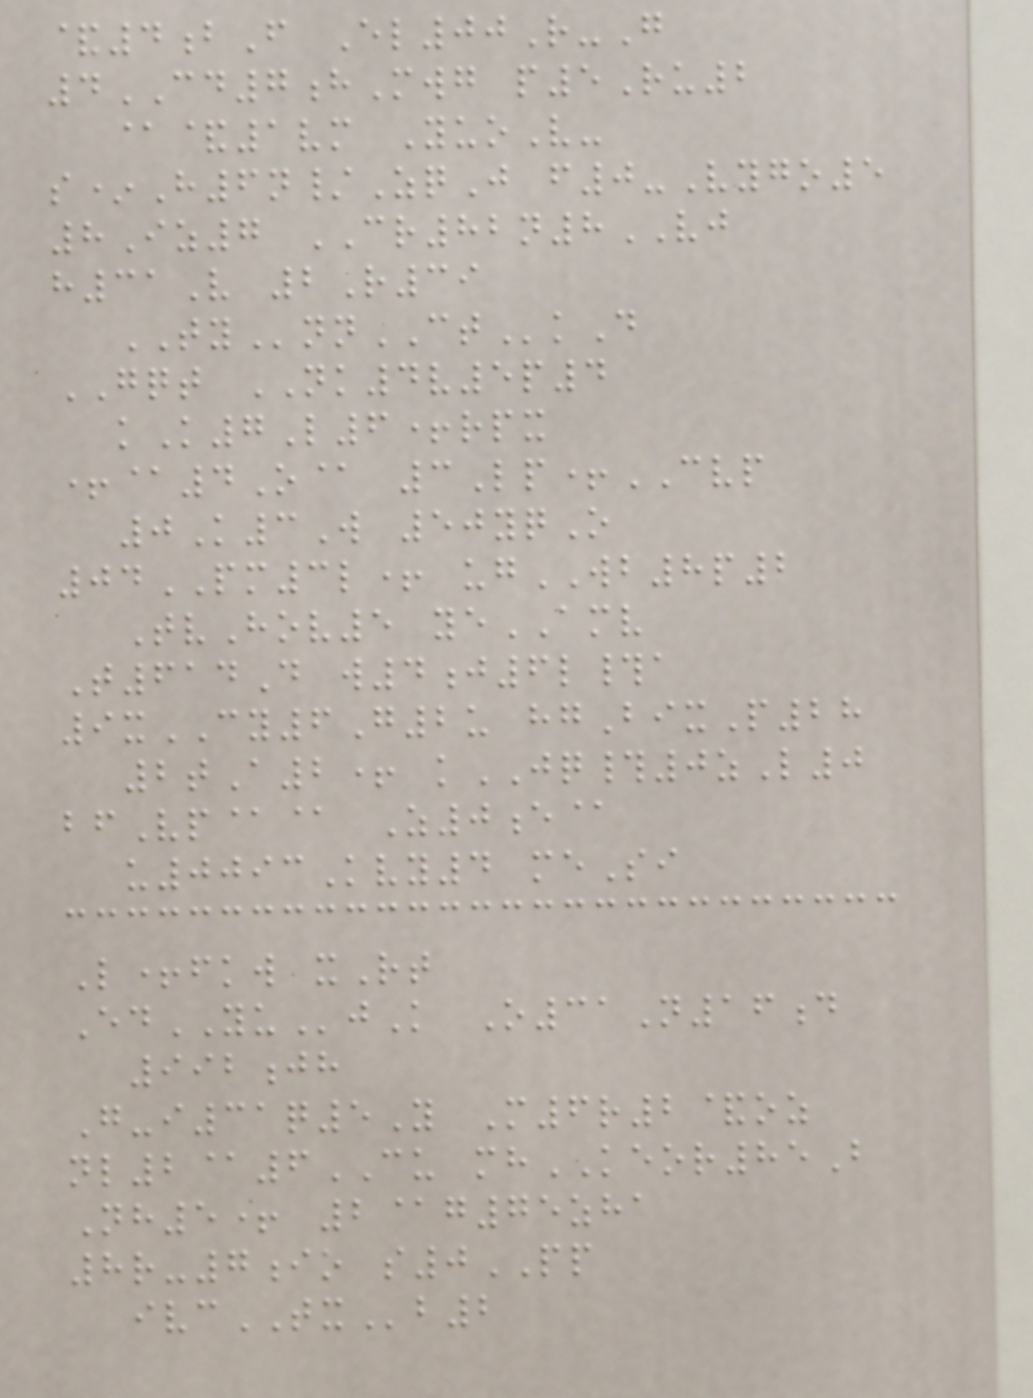&4bF El00R-G
4CD7hMwg p5Ru2
@&1vm YuoV-
s*H6n/ZqJ f0-Vygo5
8Iz7 CR82n8VJ
h31V 2R39
TYnnCTkD
GQT NK4v5p4
kK7L6+rpx
+@4O@ 3Lp+CVP
0K3W 50yqO
04PM3l+ ugWB8p2
TvHov5 yeAMV
T614D w4j6l#a
9xCY6G2u hgBixP28
2tA2+ kJQ#0zL0
bfVp@@ Z0e@
u0093Kvy4 meSi
L+fkw xRt
EdYUjK O31N16d
992jh
G-i31q5Y M6r2&oz
nl2@6CU mhKEOR85B
Nh5+ 2@g75zha
8r-7io s0PP
ivcTXb2
